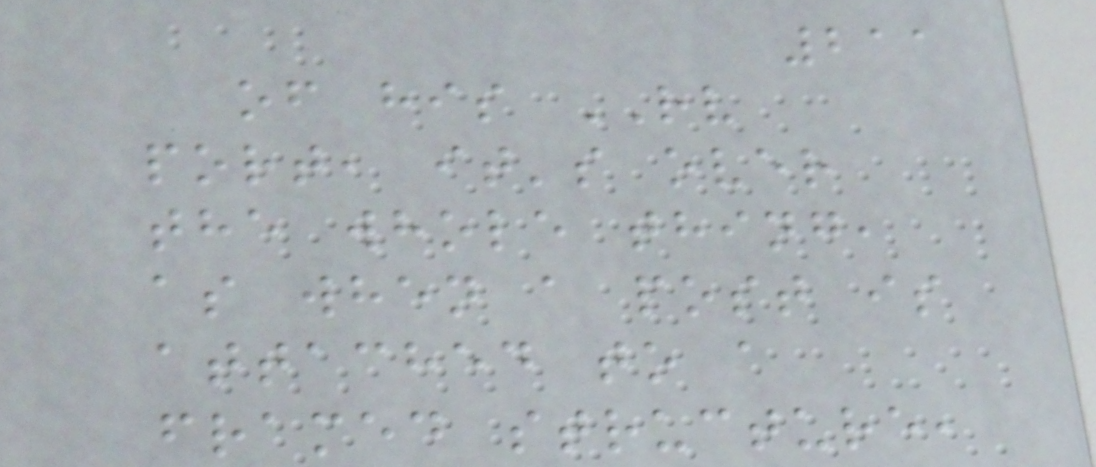211
of his RV
port, it's over
the whole thing,
as when a post is
attached to a
framed structure,
